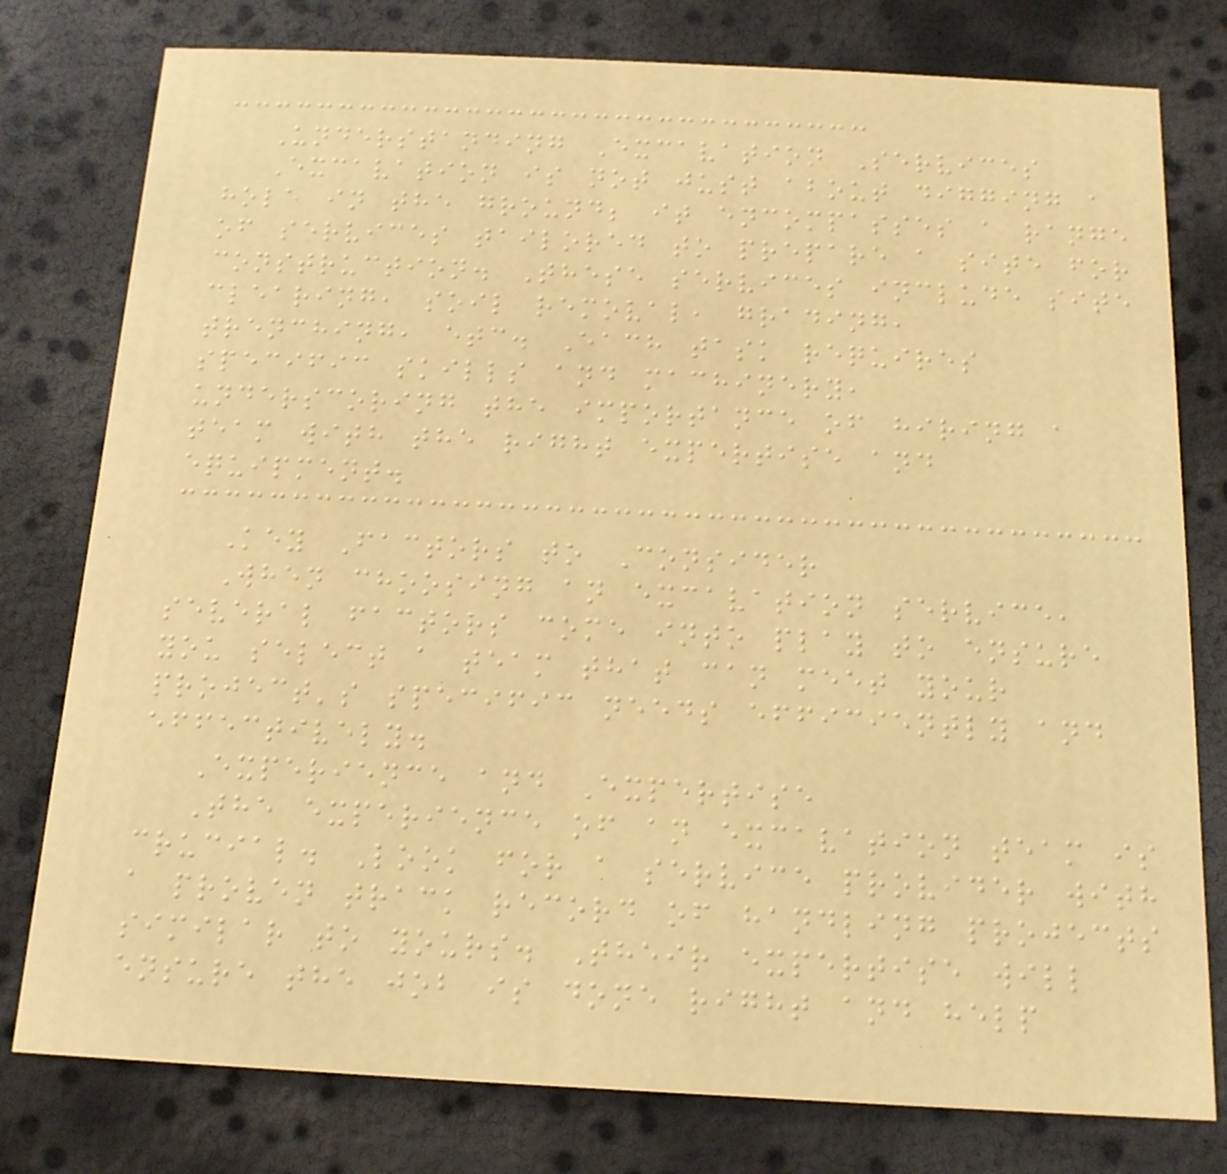Understanding Excavation Services
Excavation is not just about digging a
hole in the ground; it encompasses a range
of services tailored to prepare a site for
construction. These services include site
clearing, soil removal, grading,
trenching, etc. Each task requires
specific skills and machinery,
underscoring the importance of hiring a
team with the right expertise and
equipment.
Key Factors to Consider
When choosing an excavation service,
several factors come into play to ensure
you select a team that can meet your
project's specific needs efficiently and
effectively.
Experience and Expertise
The experience of an excavation team is
crucial. Look for a service provider with
a proven track record of handling projects
similar to yours. Their expertise will
ensure the job is done right and help
